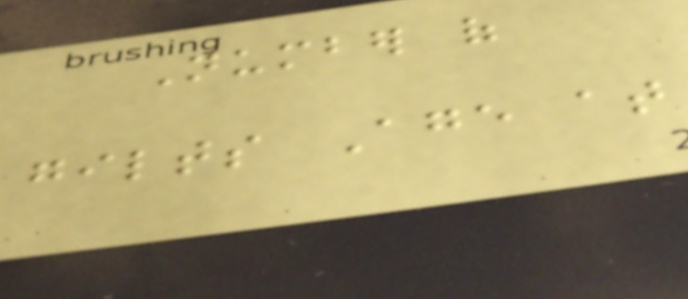Number of
gilts Age at
